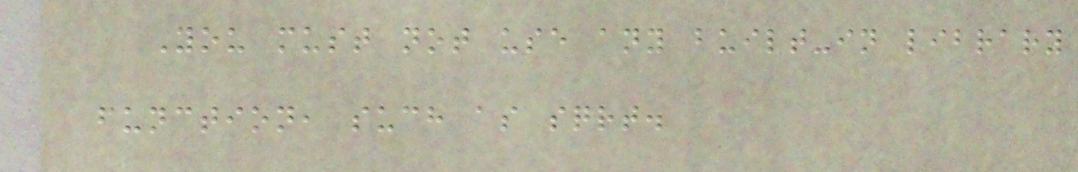You must not use any built-in library
function, such as sqrt.
